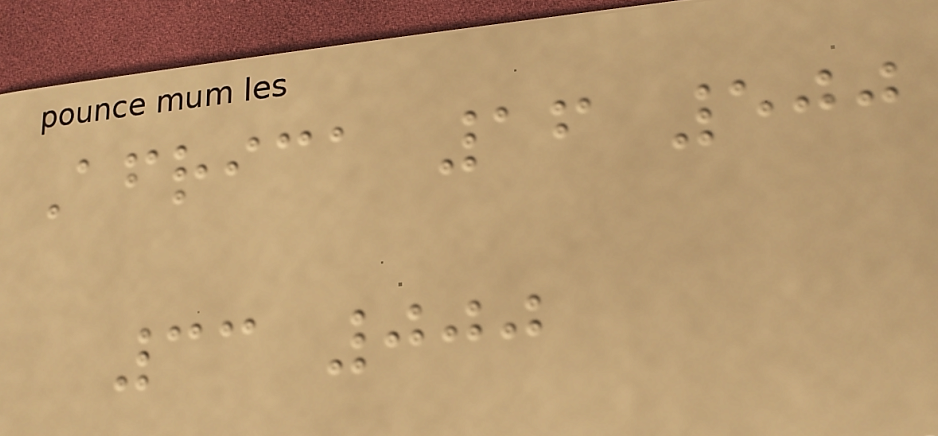Africa 16 500
33 000
